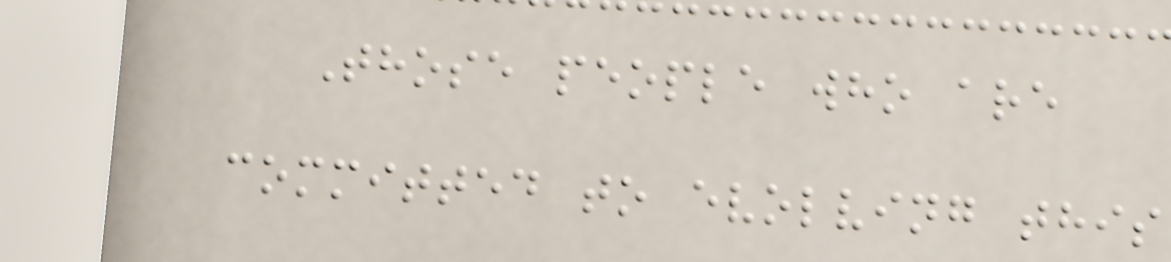Those people who are
committed to evolving this
